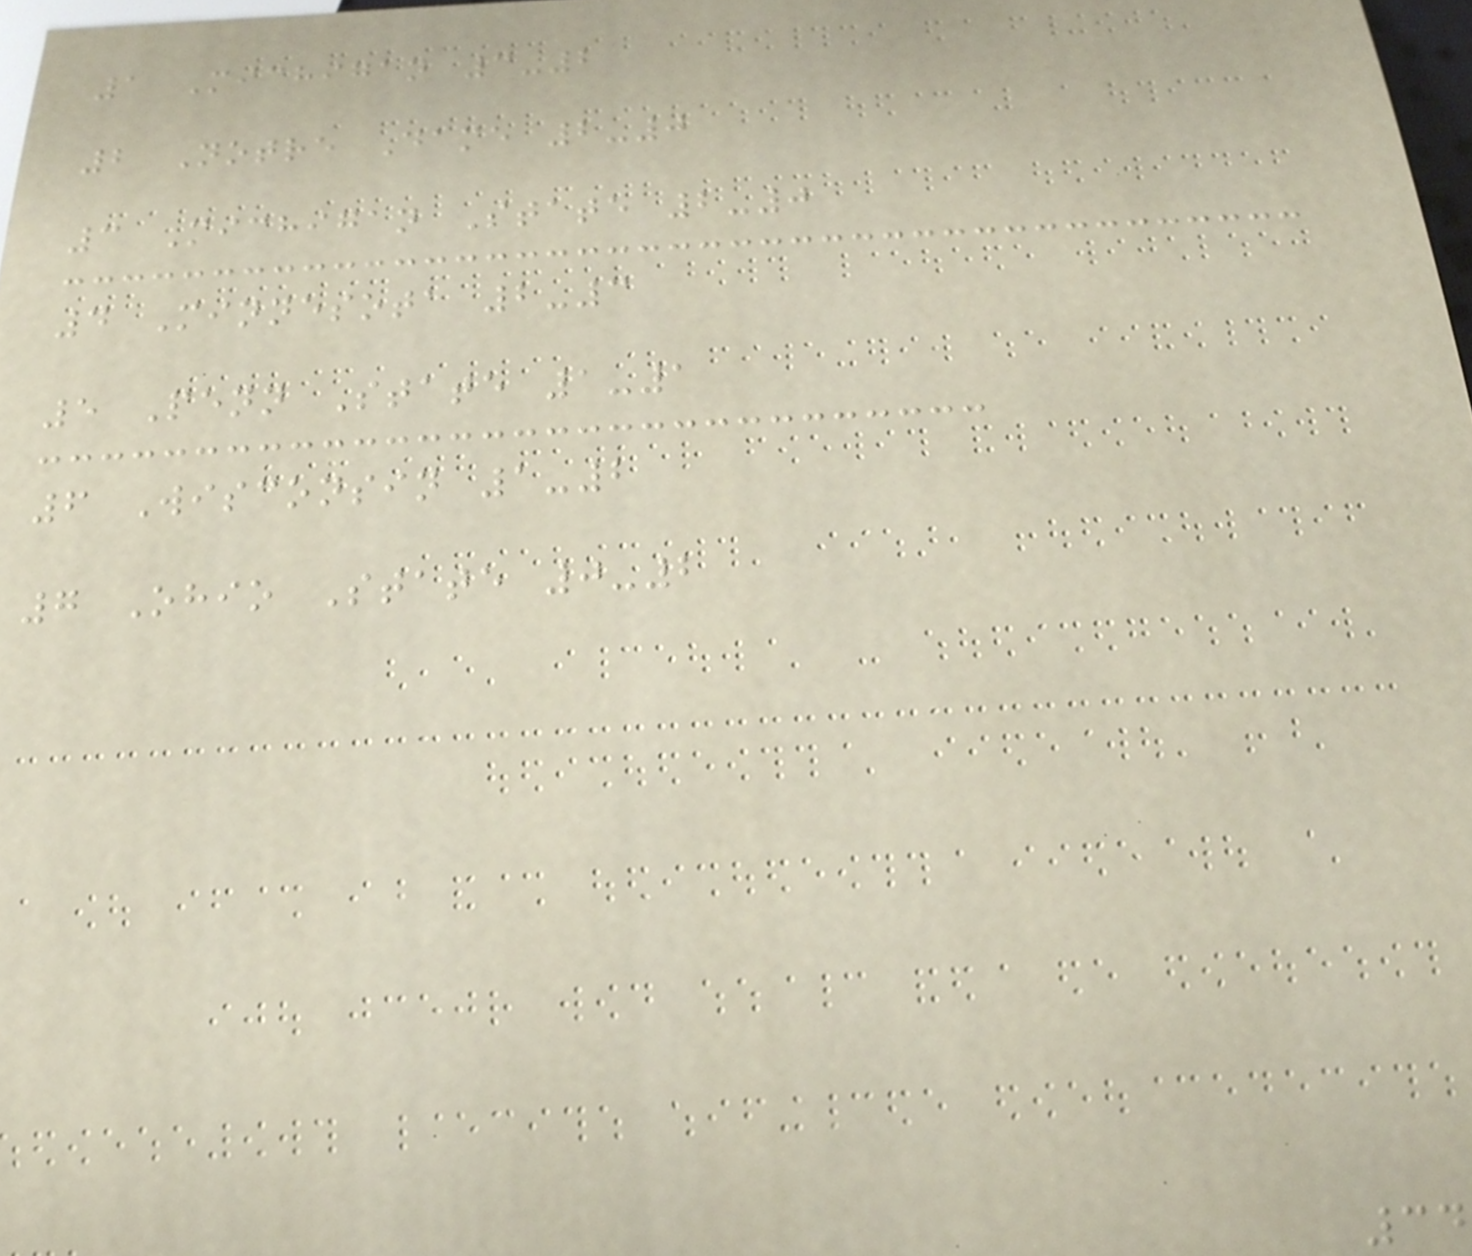1 Michigan 3-2
2 Notre Dame 2-0
3 Michigan State 2-0
4 Minnesota 2-3
5 Penn State 1-1
6 Wisconsin 1-2
7 Ohio State 0-2
34
